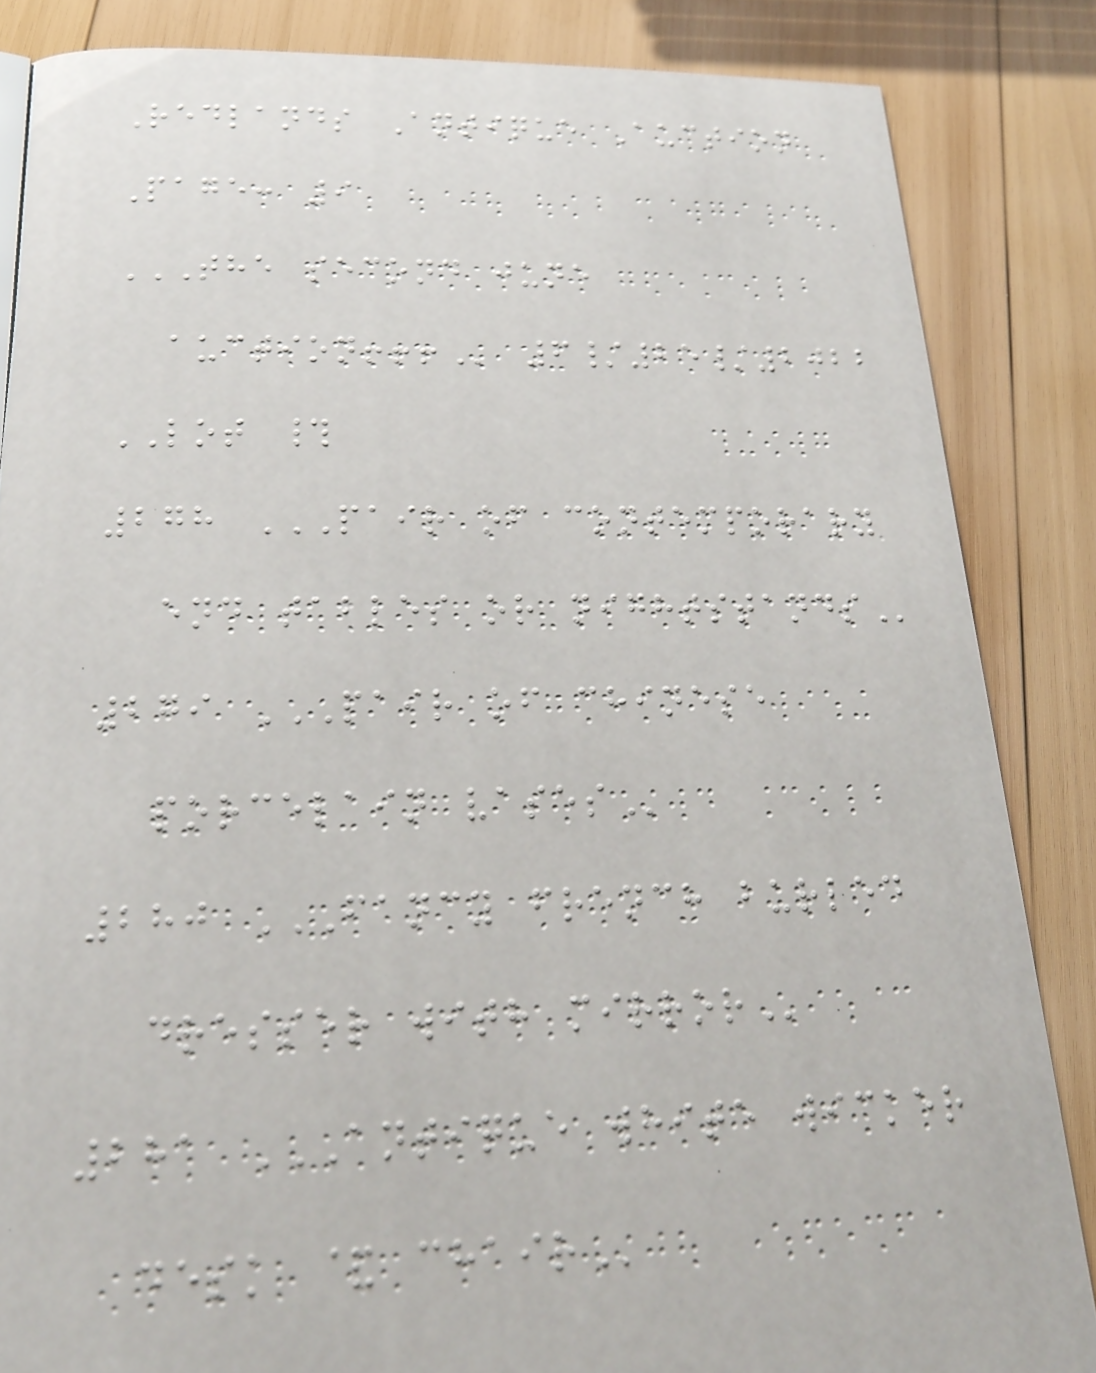Redlands Antique Auction
Page: 9
THE SECOND JUNE
AUCTION!!! 6/25/2022
LOT #
278 PAIR OF CONTEMPORARY
END TABLES OR NIGHTSTANDS
279 PAIR OF CHINESE
PORCELAIN VASES
280 FANCY FRENCH BURLED
DRESSER WITH MIRROR
281 ANTIQUE WHITE WICKER
DESK & CHAIR
